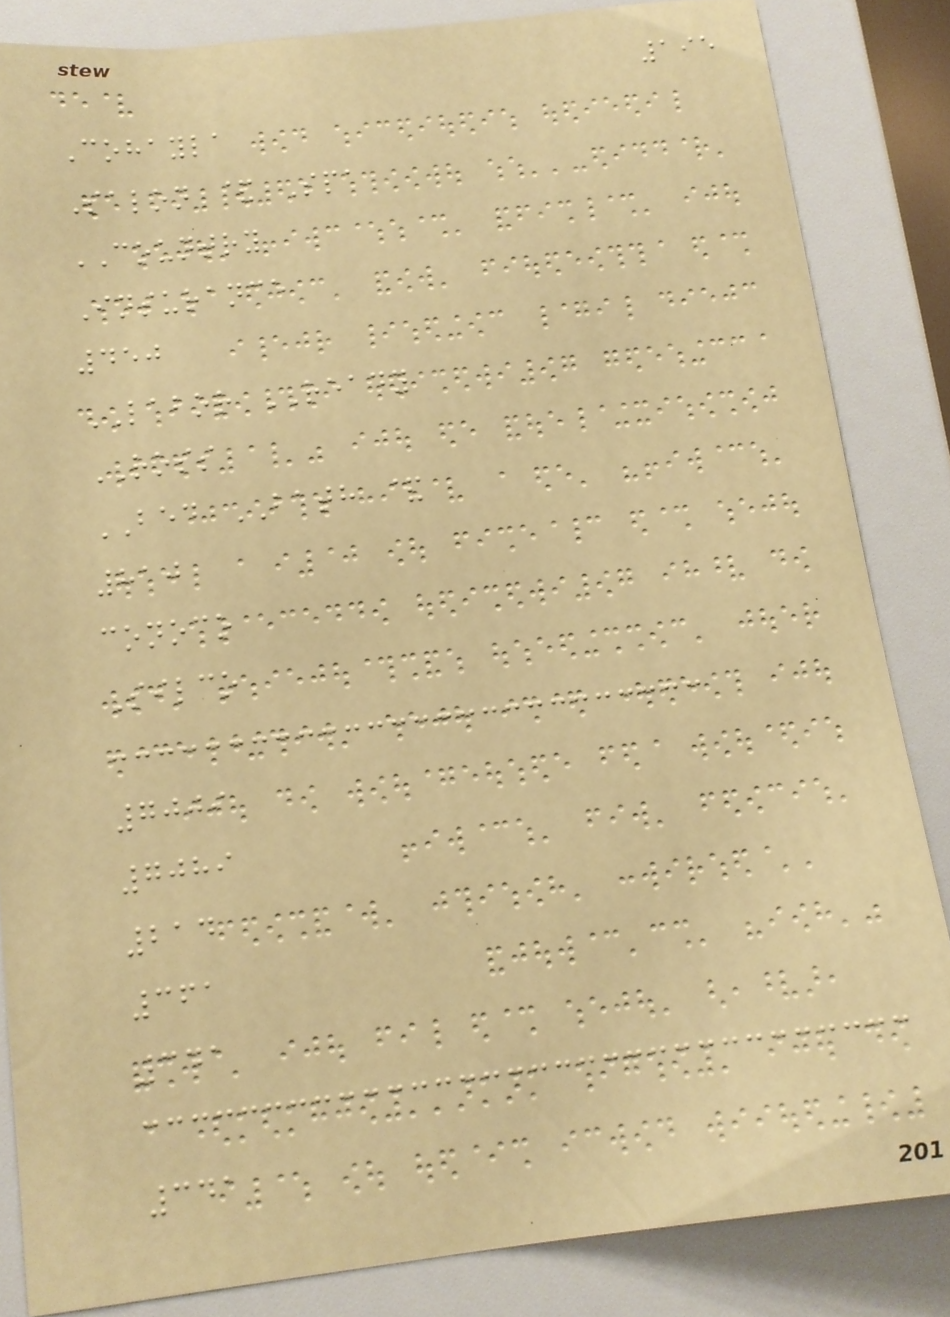195
Cohayla
Salon & Spa
COUNTRY
Insurance
450
LABOR READY
ROSS
BED BATH &
810
conoco
Silco
7009
7089
214
361
341
341
